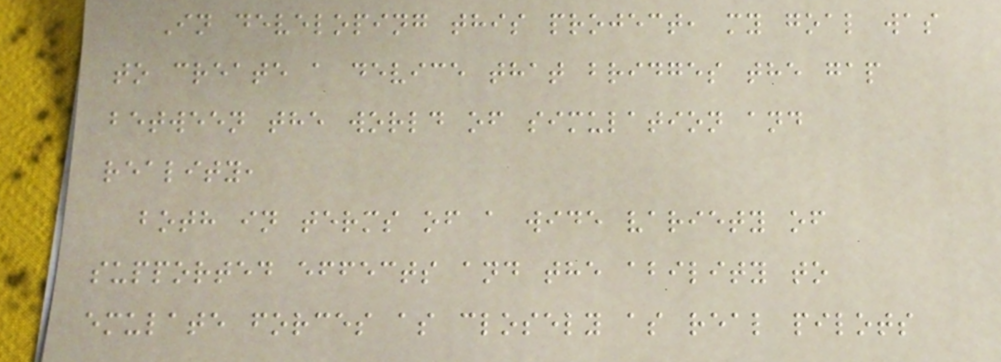In developing this project, my goal was
to create a device that bridges the gap
between the world of simulation and
reality,
both in terms of a wide variety of
supported effects and the ability to
emulate forces as closely as real pilots
